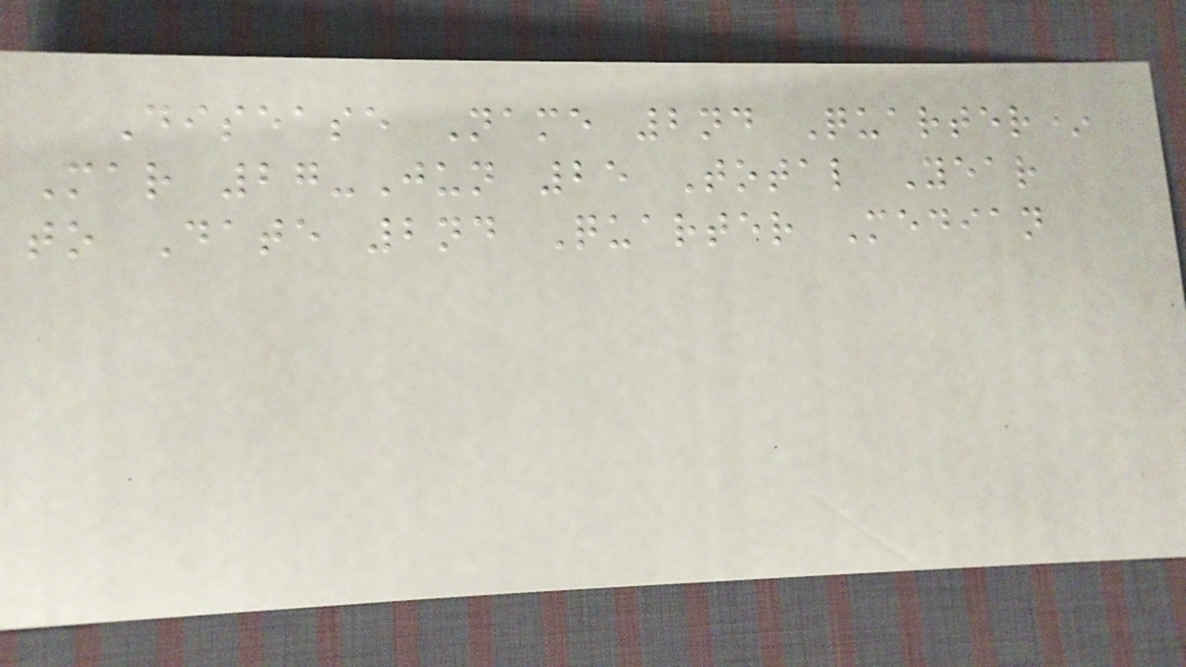Disease Name 2nd Quarter*
Mar 27-Jun 25 Total Year
to Date 2nd Quarter Median
